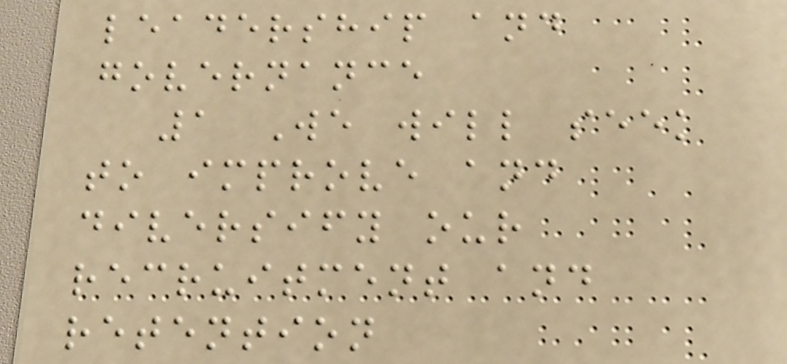leadership and
governance
1 We will seek
to improve and
diversify our
recruitment and
retention
